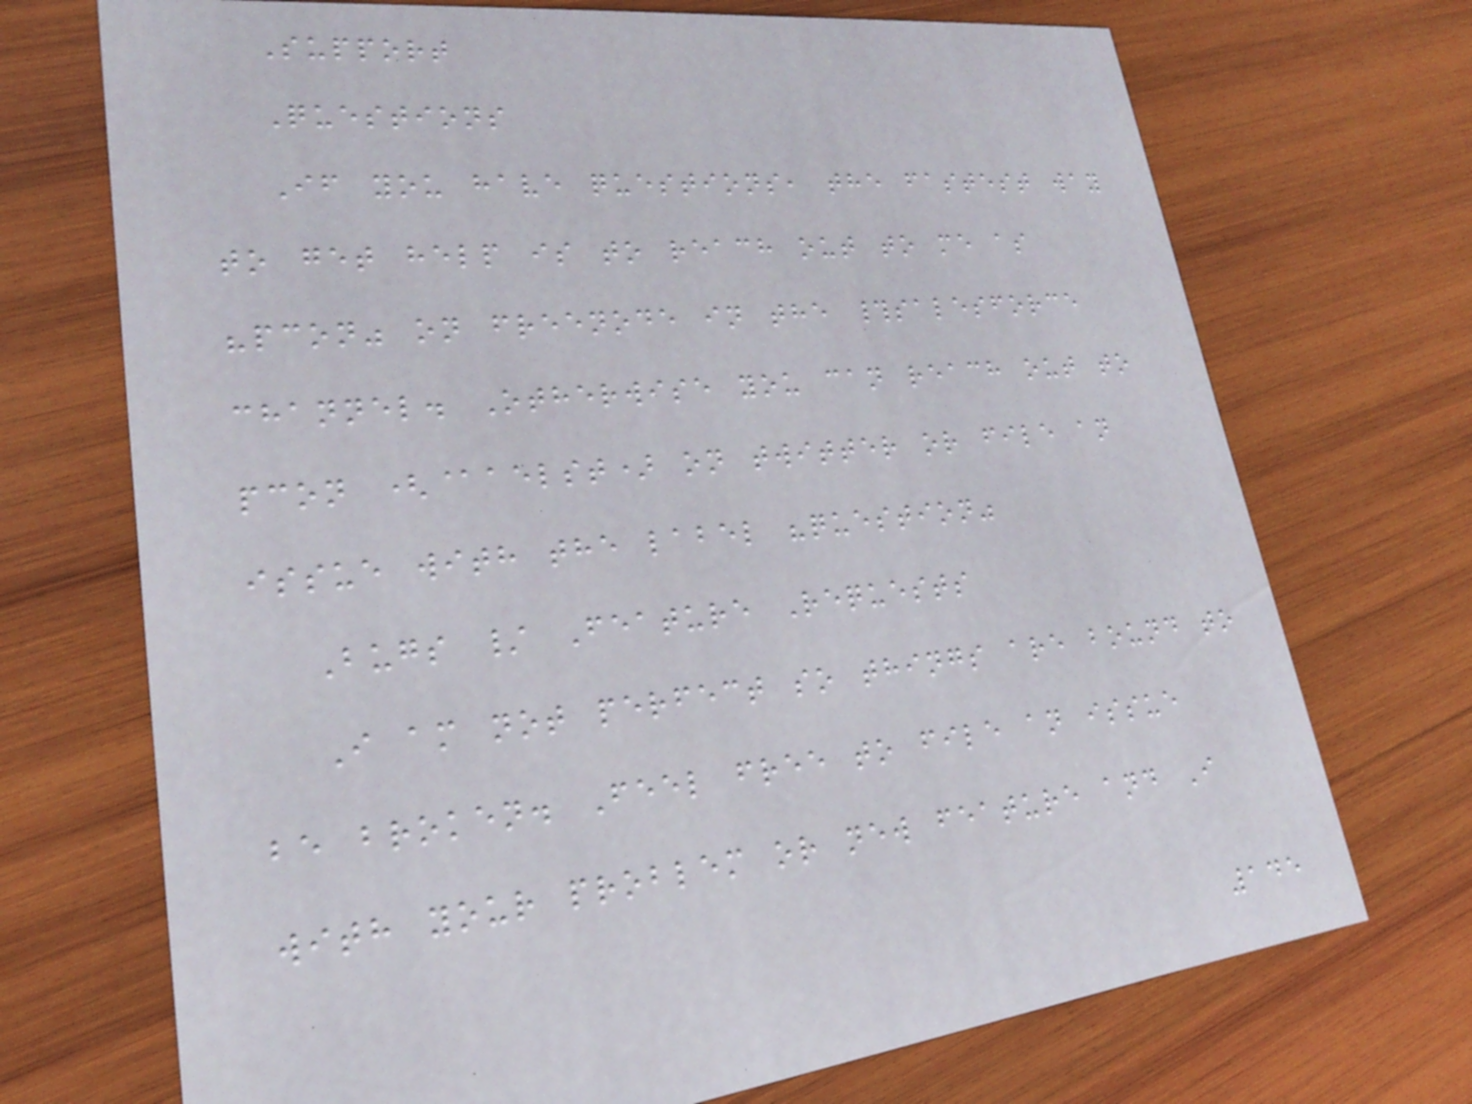Support
Questions
If you have questions, the fastest way
to get help is to reach out to me as
"pcon" on freenode in the #salesforce
channel. Otherwise you can reach out to
pcon (@aelst) on twitter or file an
issue with the label "question"
Bugs / Feature Requests
I am not perfect so things are bound to
be broken. Feel free to file an issue
with your problem or new feature and I
145
